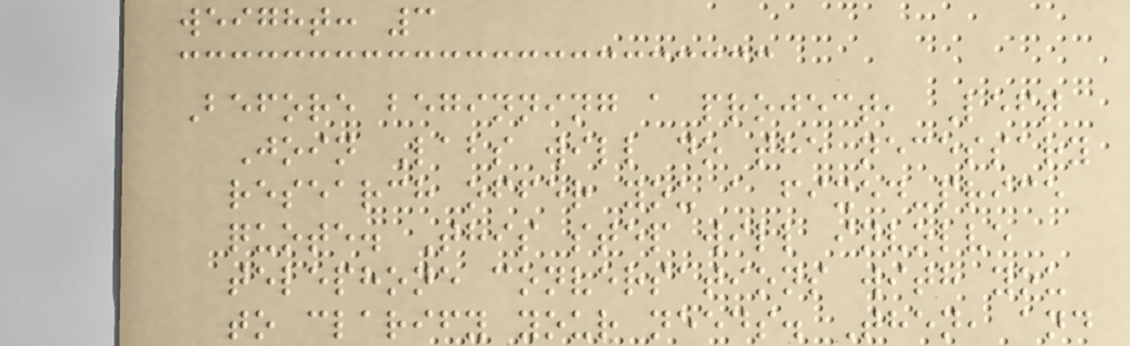weight: 3
Before beginning a project, Left
Join Labs will do the necessary
research offer you a fixed-price
quote. This step will involve
telephone conversations with you
to clarify your needs. Then, and
